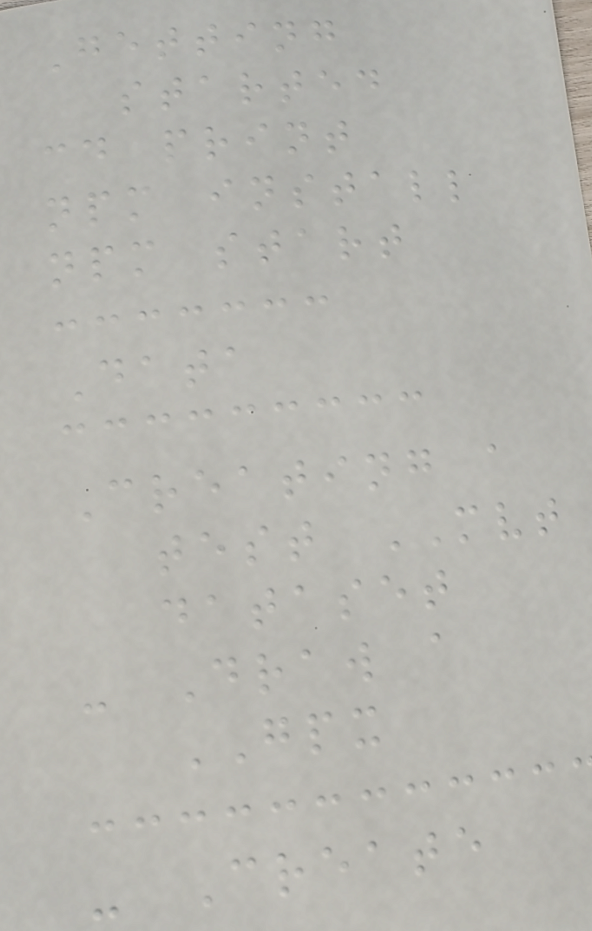Getting
started
cd print
npm install
npm start
Data
Creating a
test MVT
dataset
- Draw a
GPX
- Create
